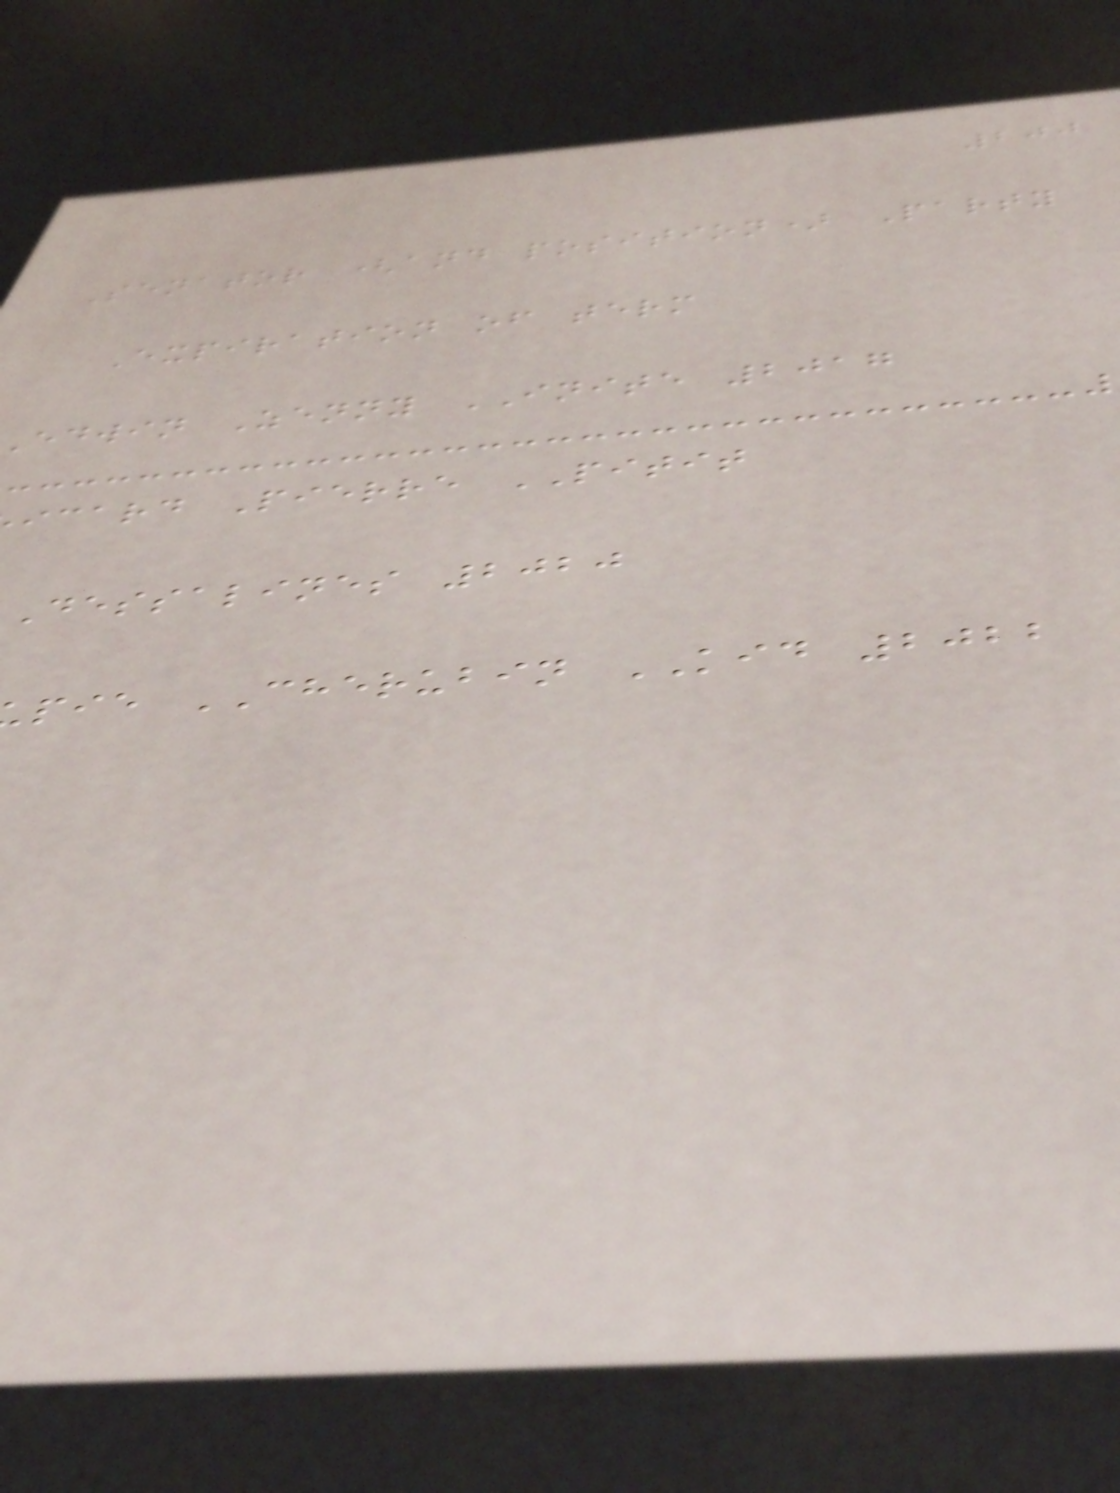200
Senator (and position) Party
Expiration of term
edwin Zenny INITE 2017
icard Pierre PITIT
dessalines 2020
pie CHERUBIN KID 2022
